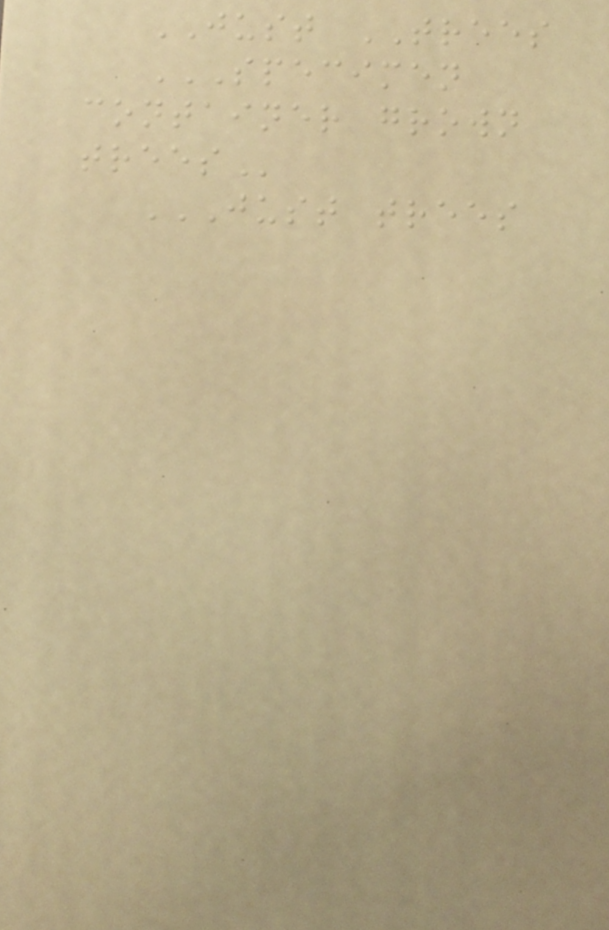JUST TREES
SPECIMEN
CONTAINER GROWN
TREES
JUST TREES
